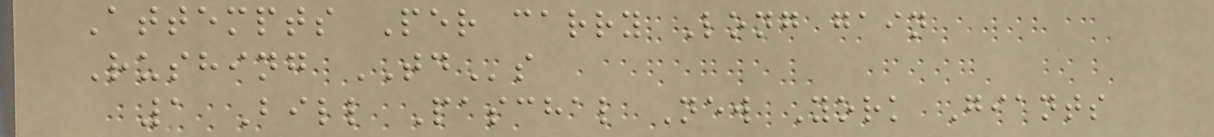Attempts Per carry Long gain
Rushing TDs
1 Bill Paschal New York Giants
